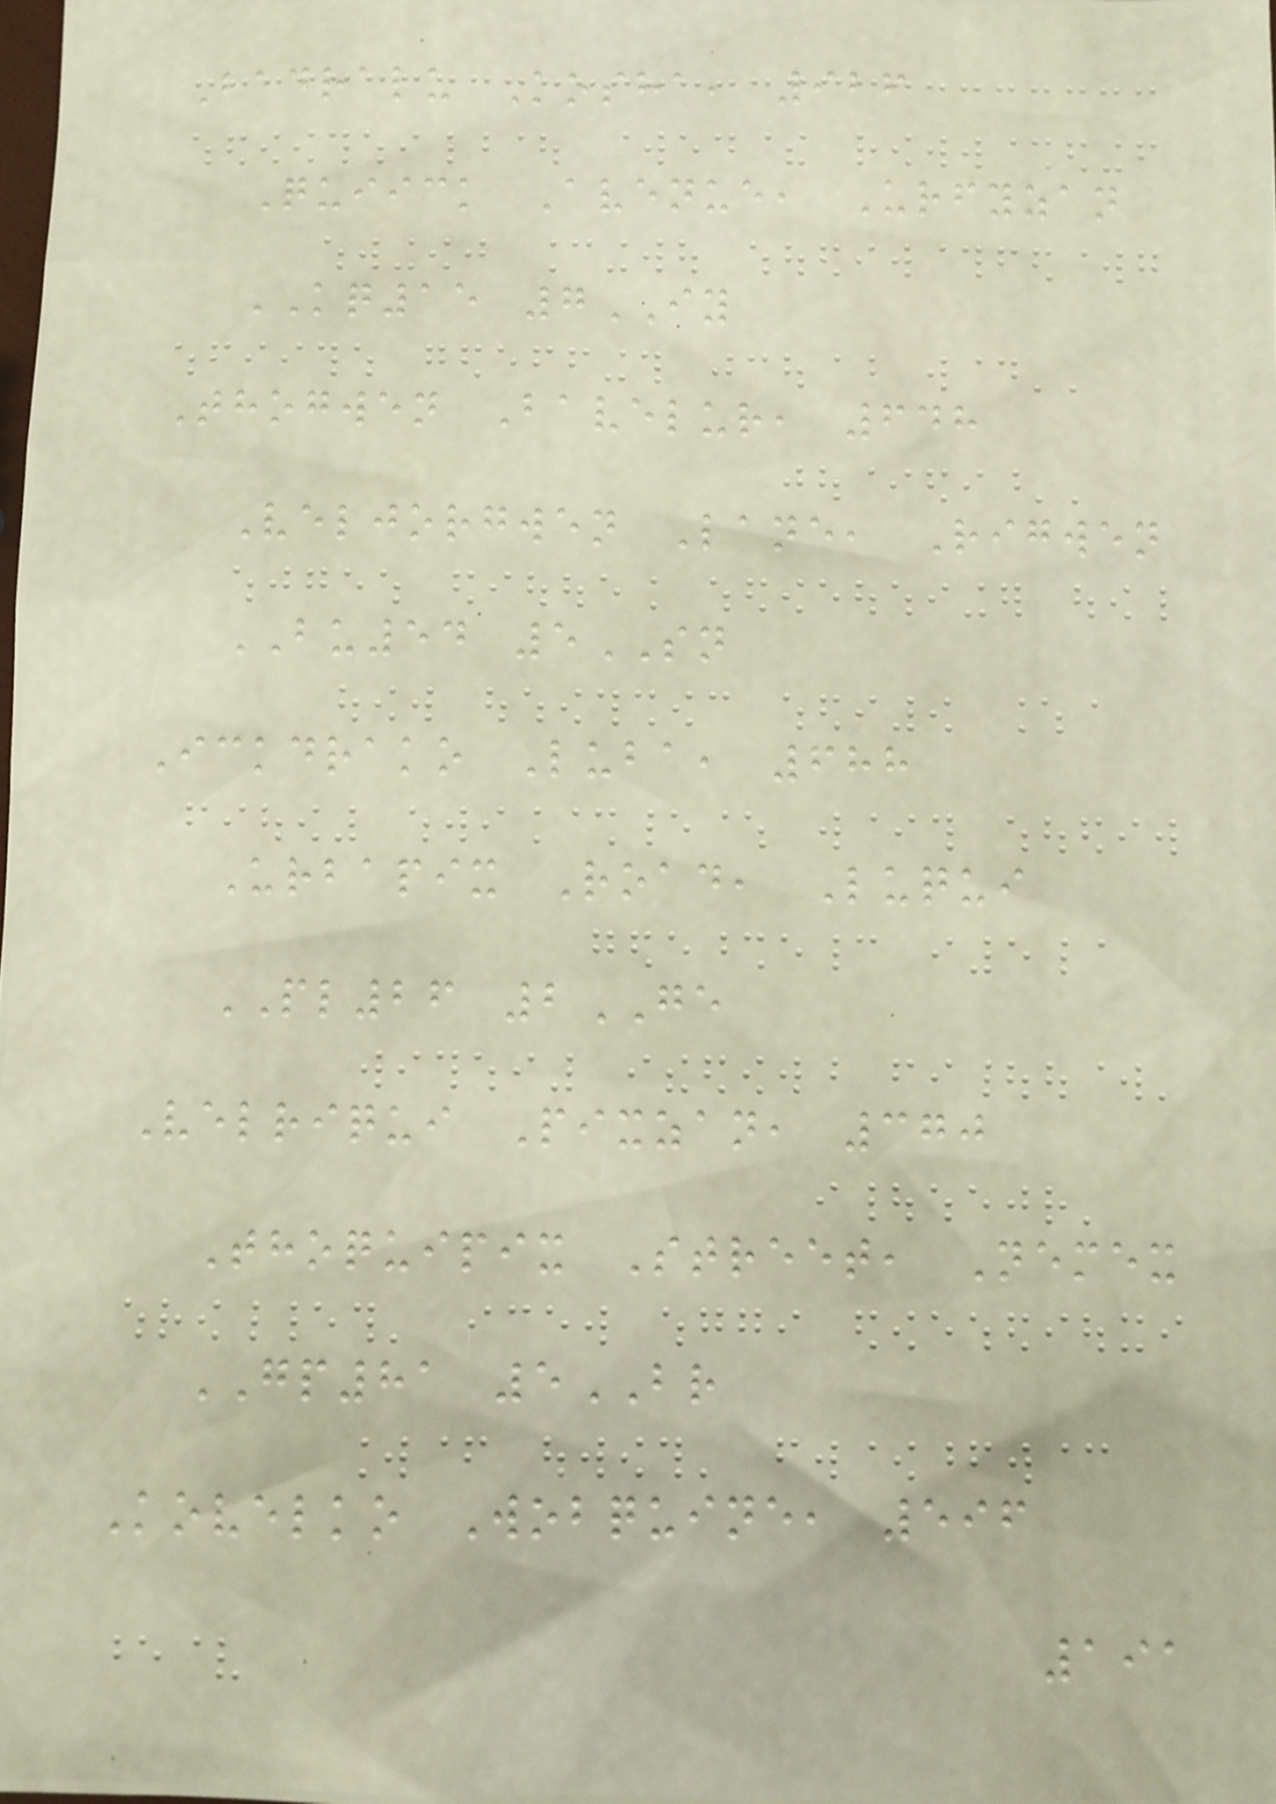Badralu Kosha, 926
Quiick Avenue, Urfyzan
KQ15 7IY
Thogwen Bavelur, 648
Veljorgwen Lane, Rigwen
BU54 5SN
Ickdrako Luba, 688
Urbapix Road, Luqui
PL26 2GE
Velriqui Pixzan, 370
Thoquipix Street, Nemex
GP81 5BR
Kovelko Wobquine, 596
191
